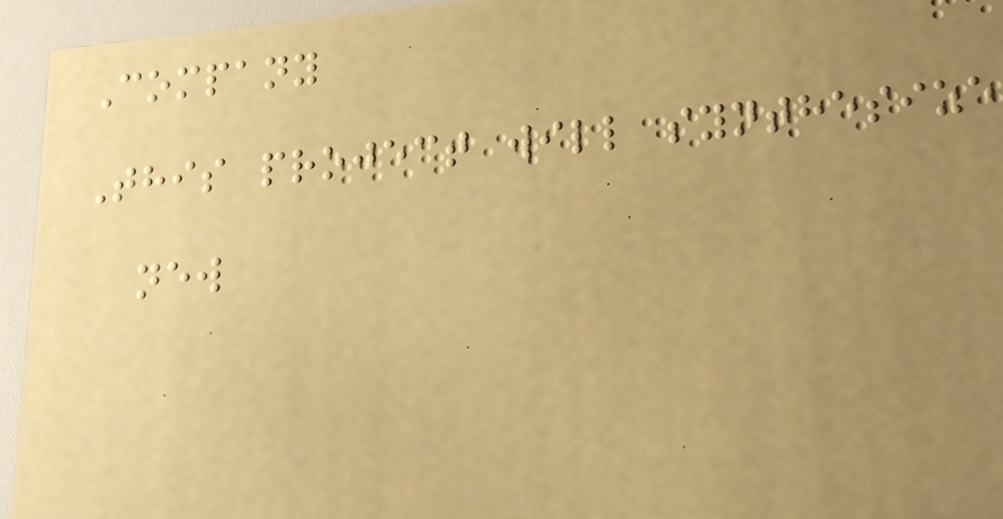Company
This project will synthesize
new
